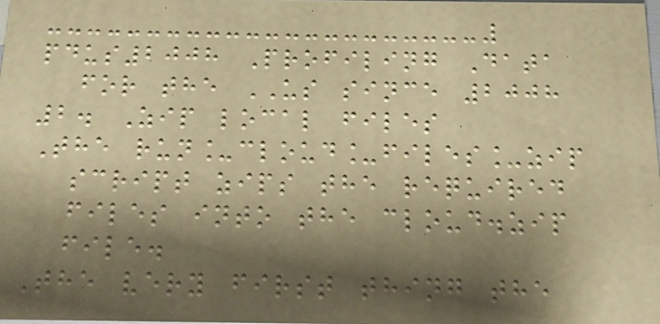pdus2008 Profiling Data
for the US since 2008
2. Zip local files
The run_cloud_files_zip
script zips the required
files into the cloud.zip
file.
The very first thing the
